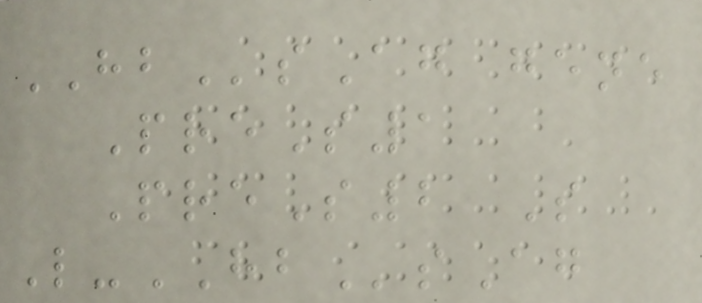HBsAg gene
PreS1
PreS2 S
L-HBsAg
